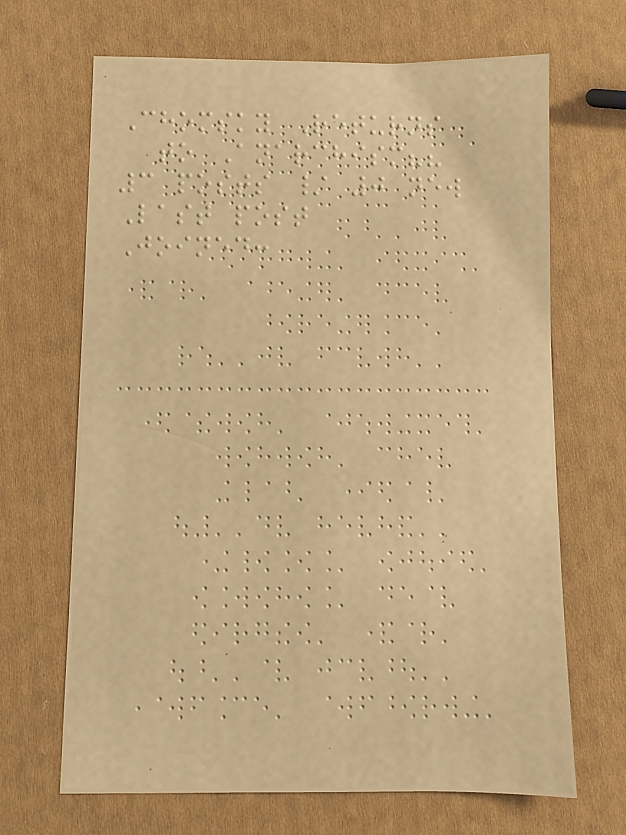Chomsky Returns
to Anarchism??
3 posts / 0 new
Last post
Joined:
